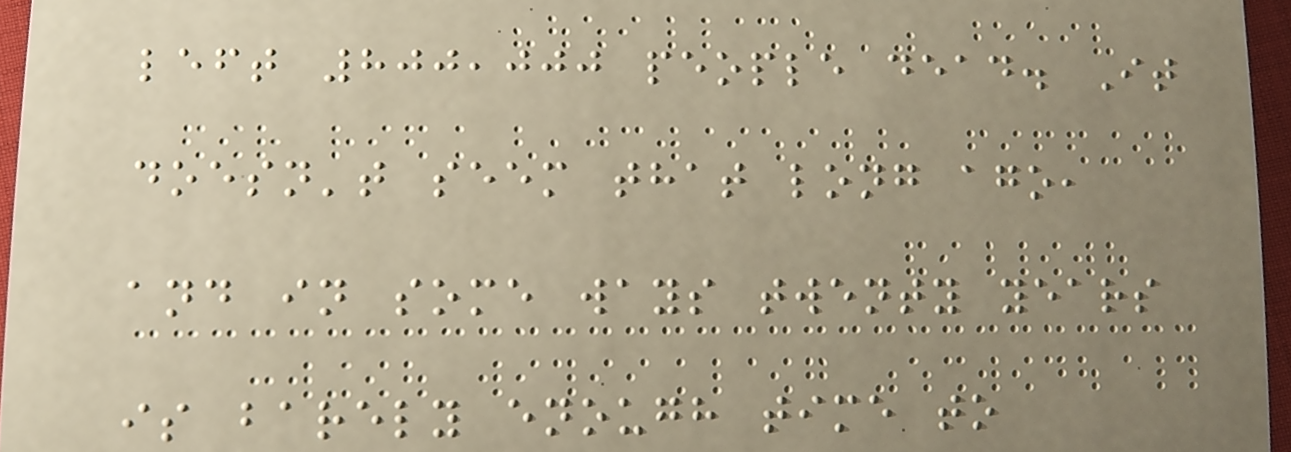left 800,000 people dead. It
doesn't seem that long ago,
and in some ways twenty years
is barely enough time to
